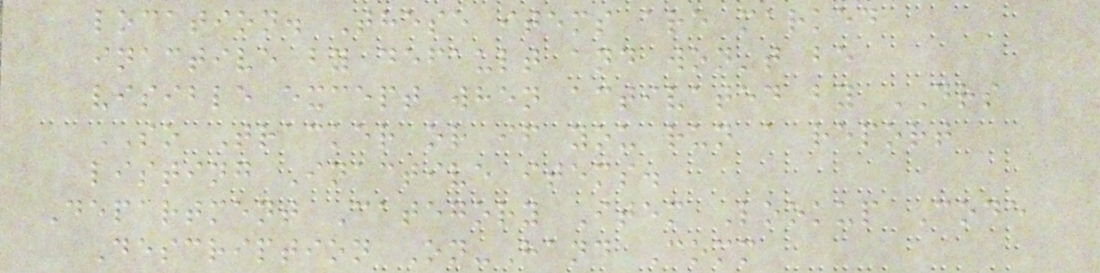location. These items are marked
inactive by default and won't be
visible except when activated by DRS
SO Tracker or if you run a report
listing Inactive items.
Department Category Item Lookup Code
Description On-Hand Comm
